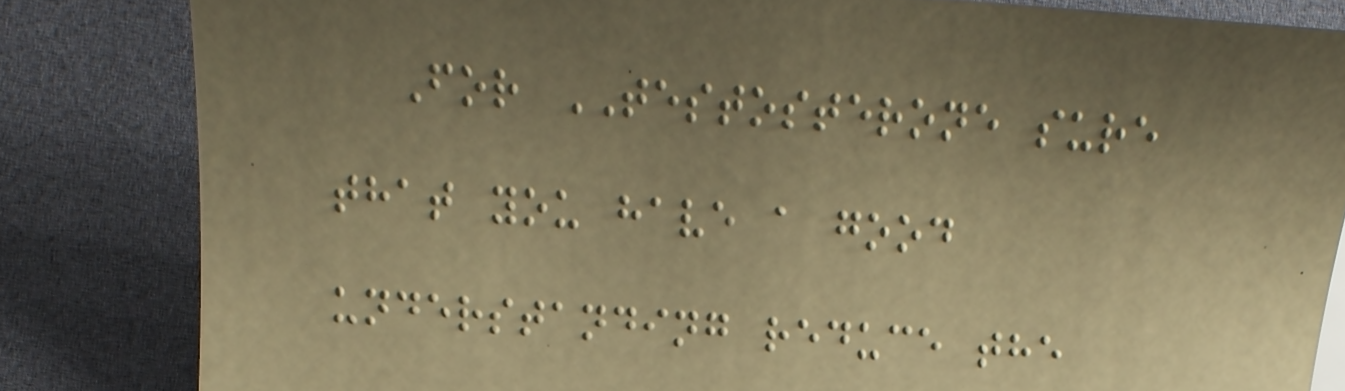For TESTOSTERONE sure
that you have a good
understanding reduce the
